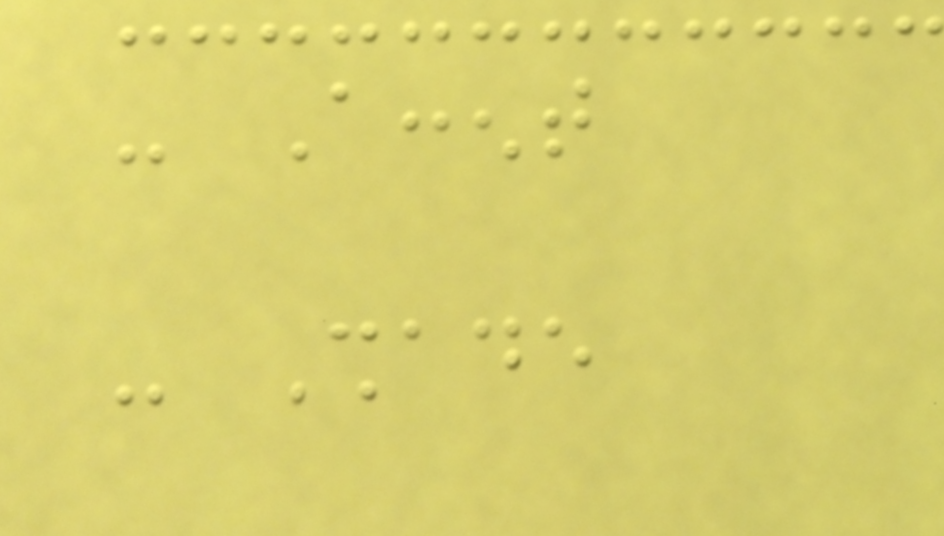- Accent
- Shade
